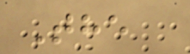The
